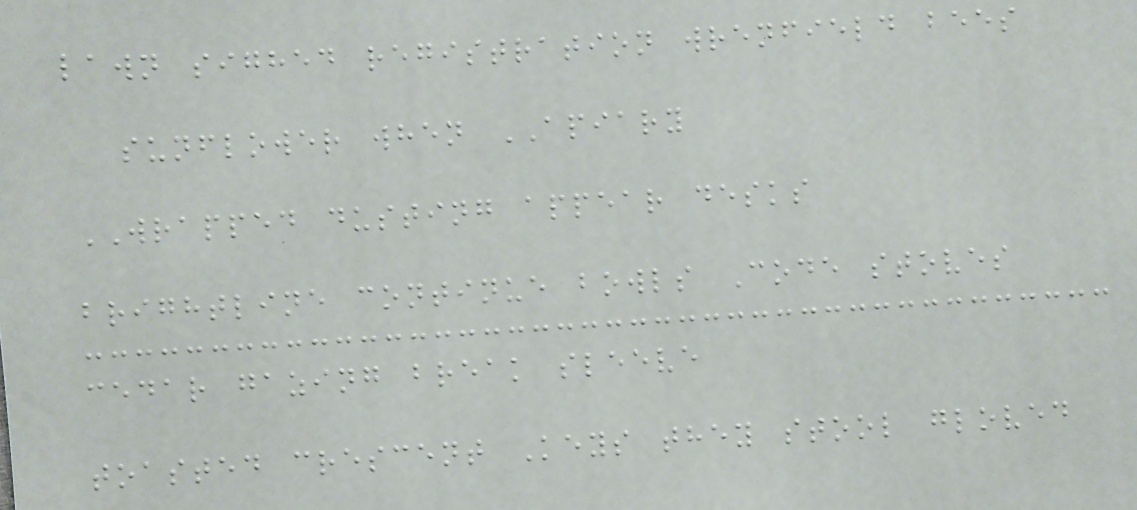lawn sighed registration wrenfield bees
sunflower when APIARY
WRAPPED dusting appear desks
brightline continue bowls Code stoves
cedar gazing break sleeve
toasted crescent Keys they stool gloved
